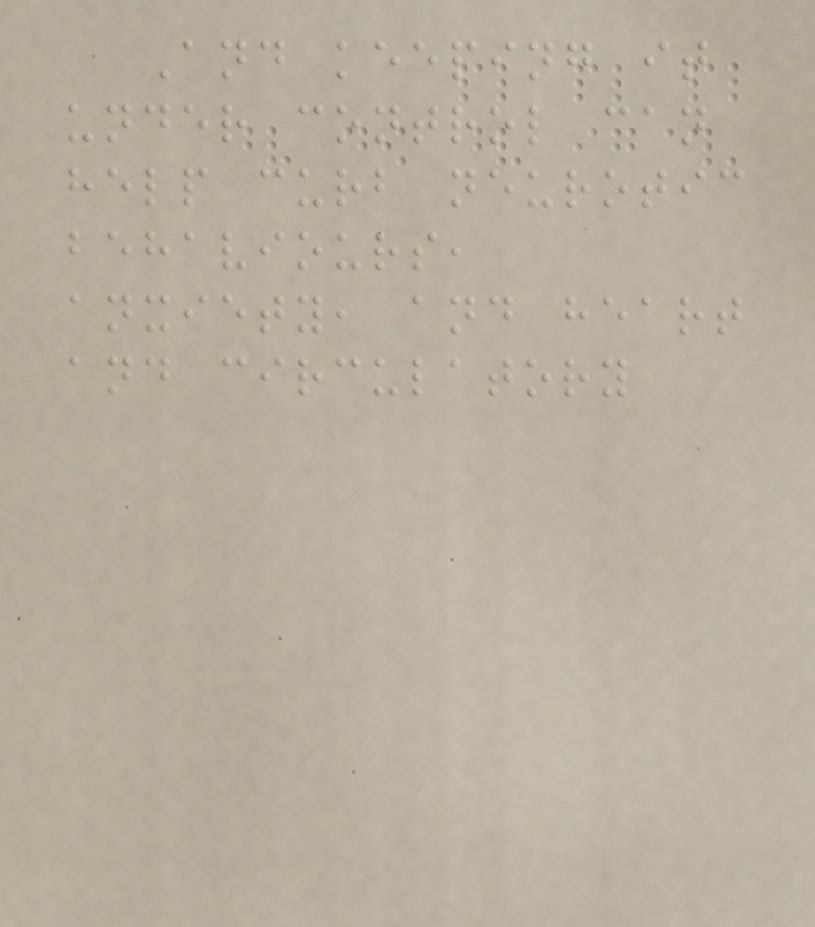And keeping it
under control can
help curb neurotic
behaviours,
anxiety, and heart
and circulatory
